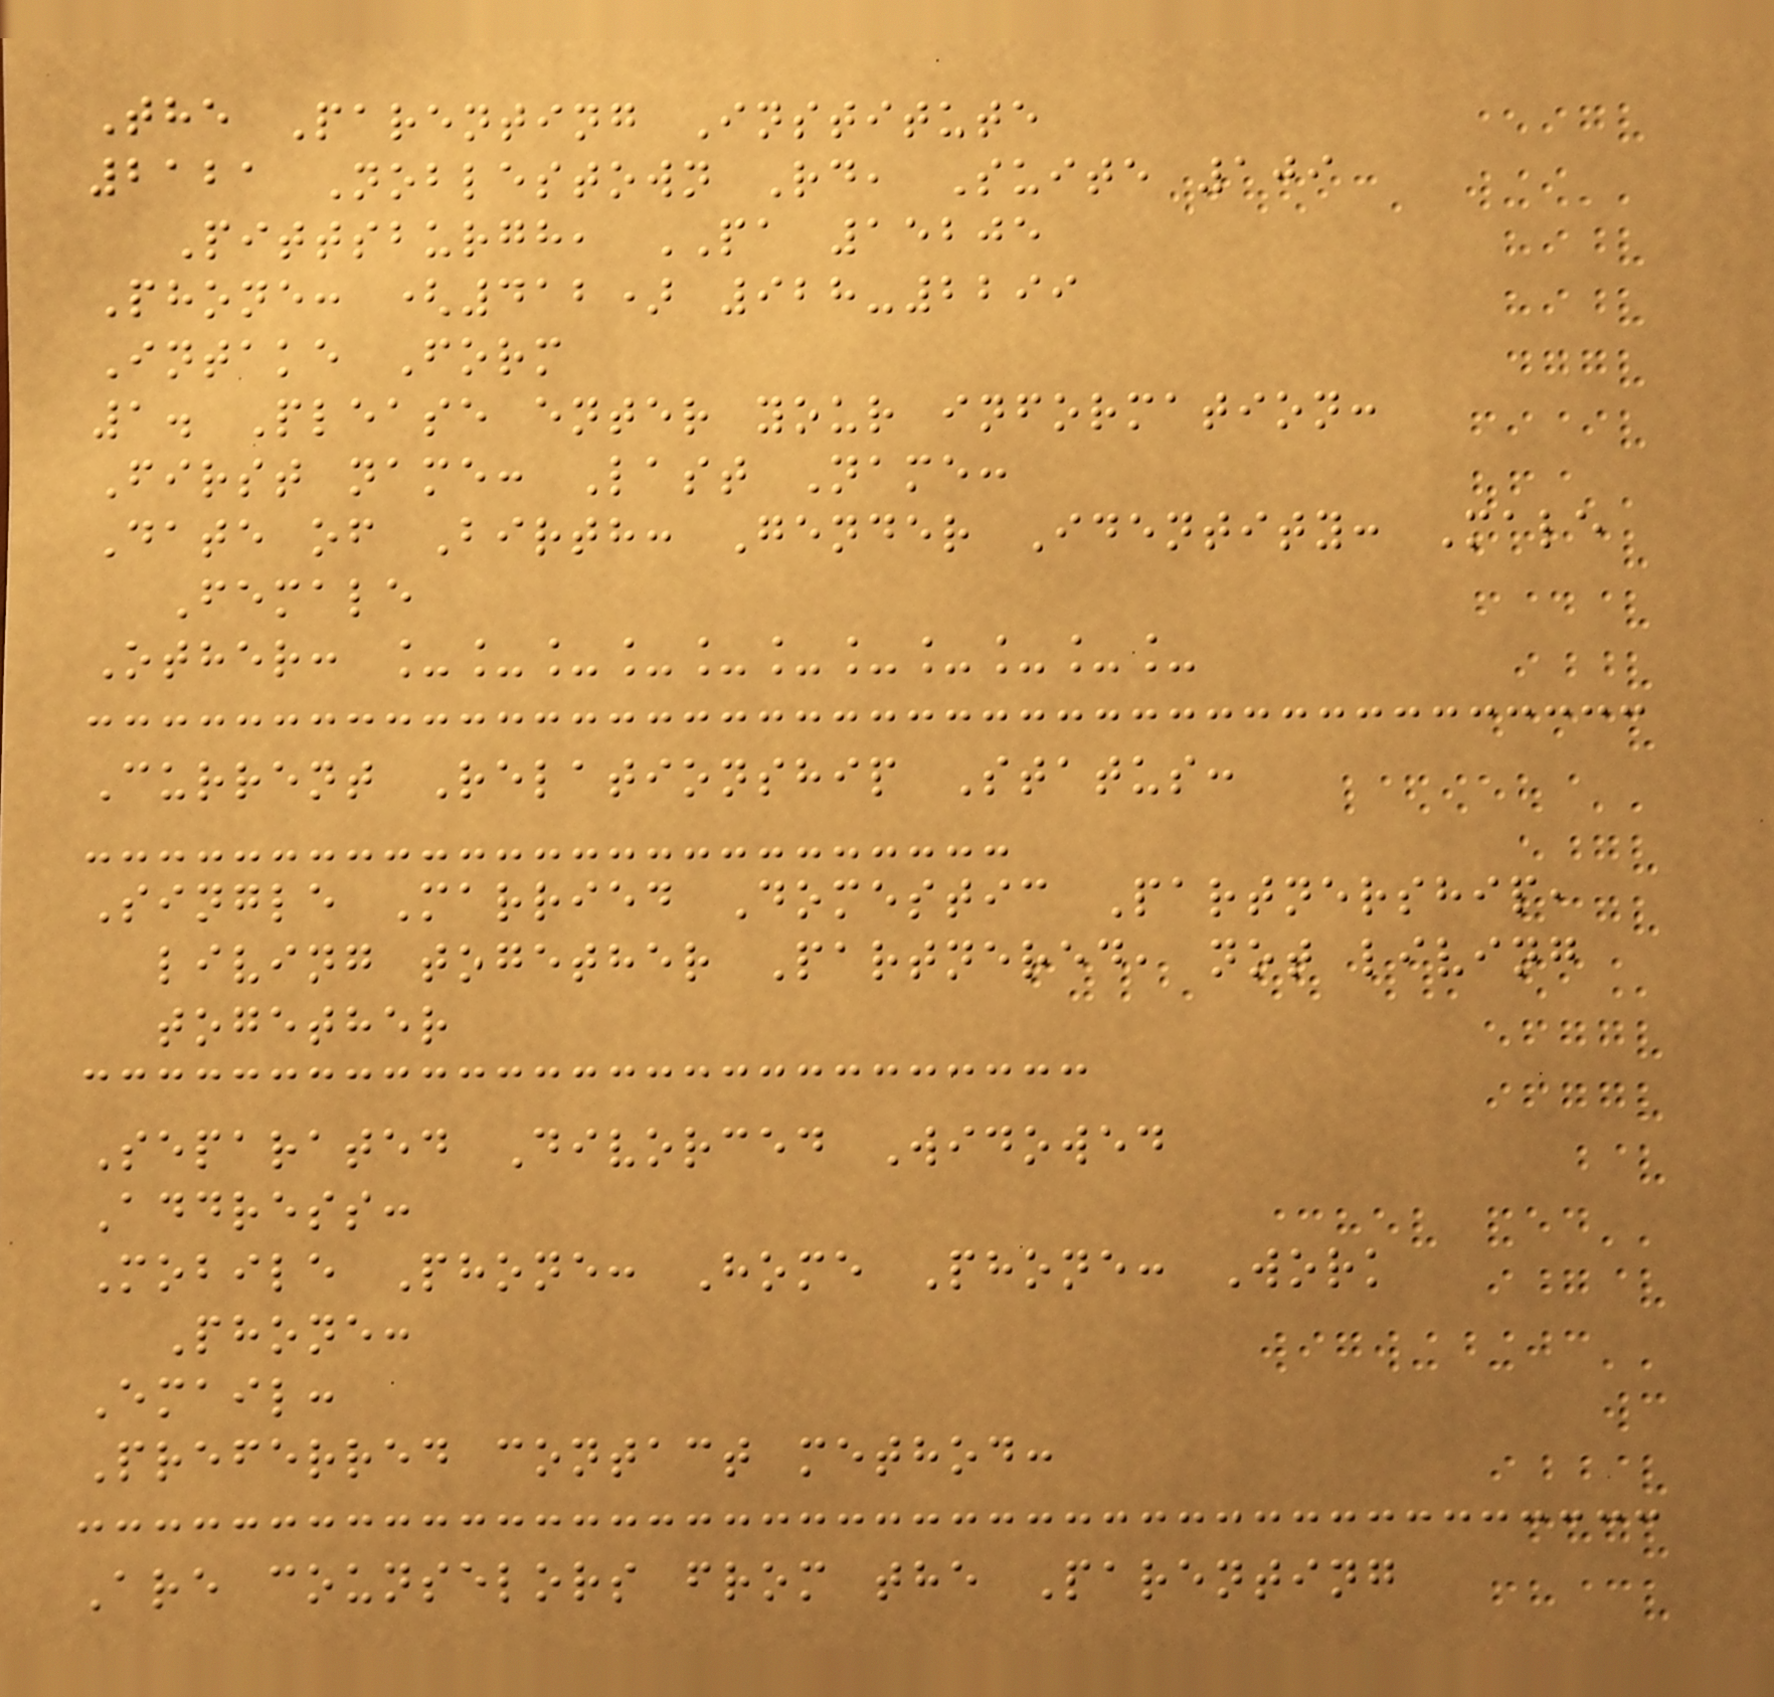The Parenting Institute
2121 Noblestown Rd, Suite 109
Pittsburgh, PA 15205
Phone: (412) 928-2299
Intake Form
1. Please enter your information:
First name: Last Name:
Date of Birth: Gender Identity: Male
Female
Other: ___________
Current Relationship Status:
Single Married Domestic Partnership,
living together Partnered, not living
together
Separated Divorced Widowed
Address:
Mobile Phone: Home Phone: Work
Phone:
Email:
Preferred contact method:
Are counselors from the Parenting
